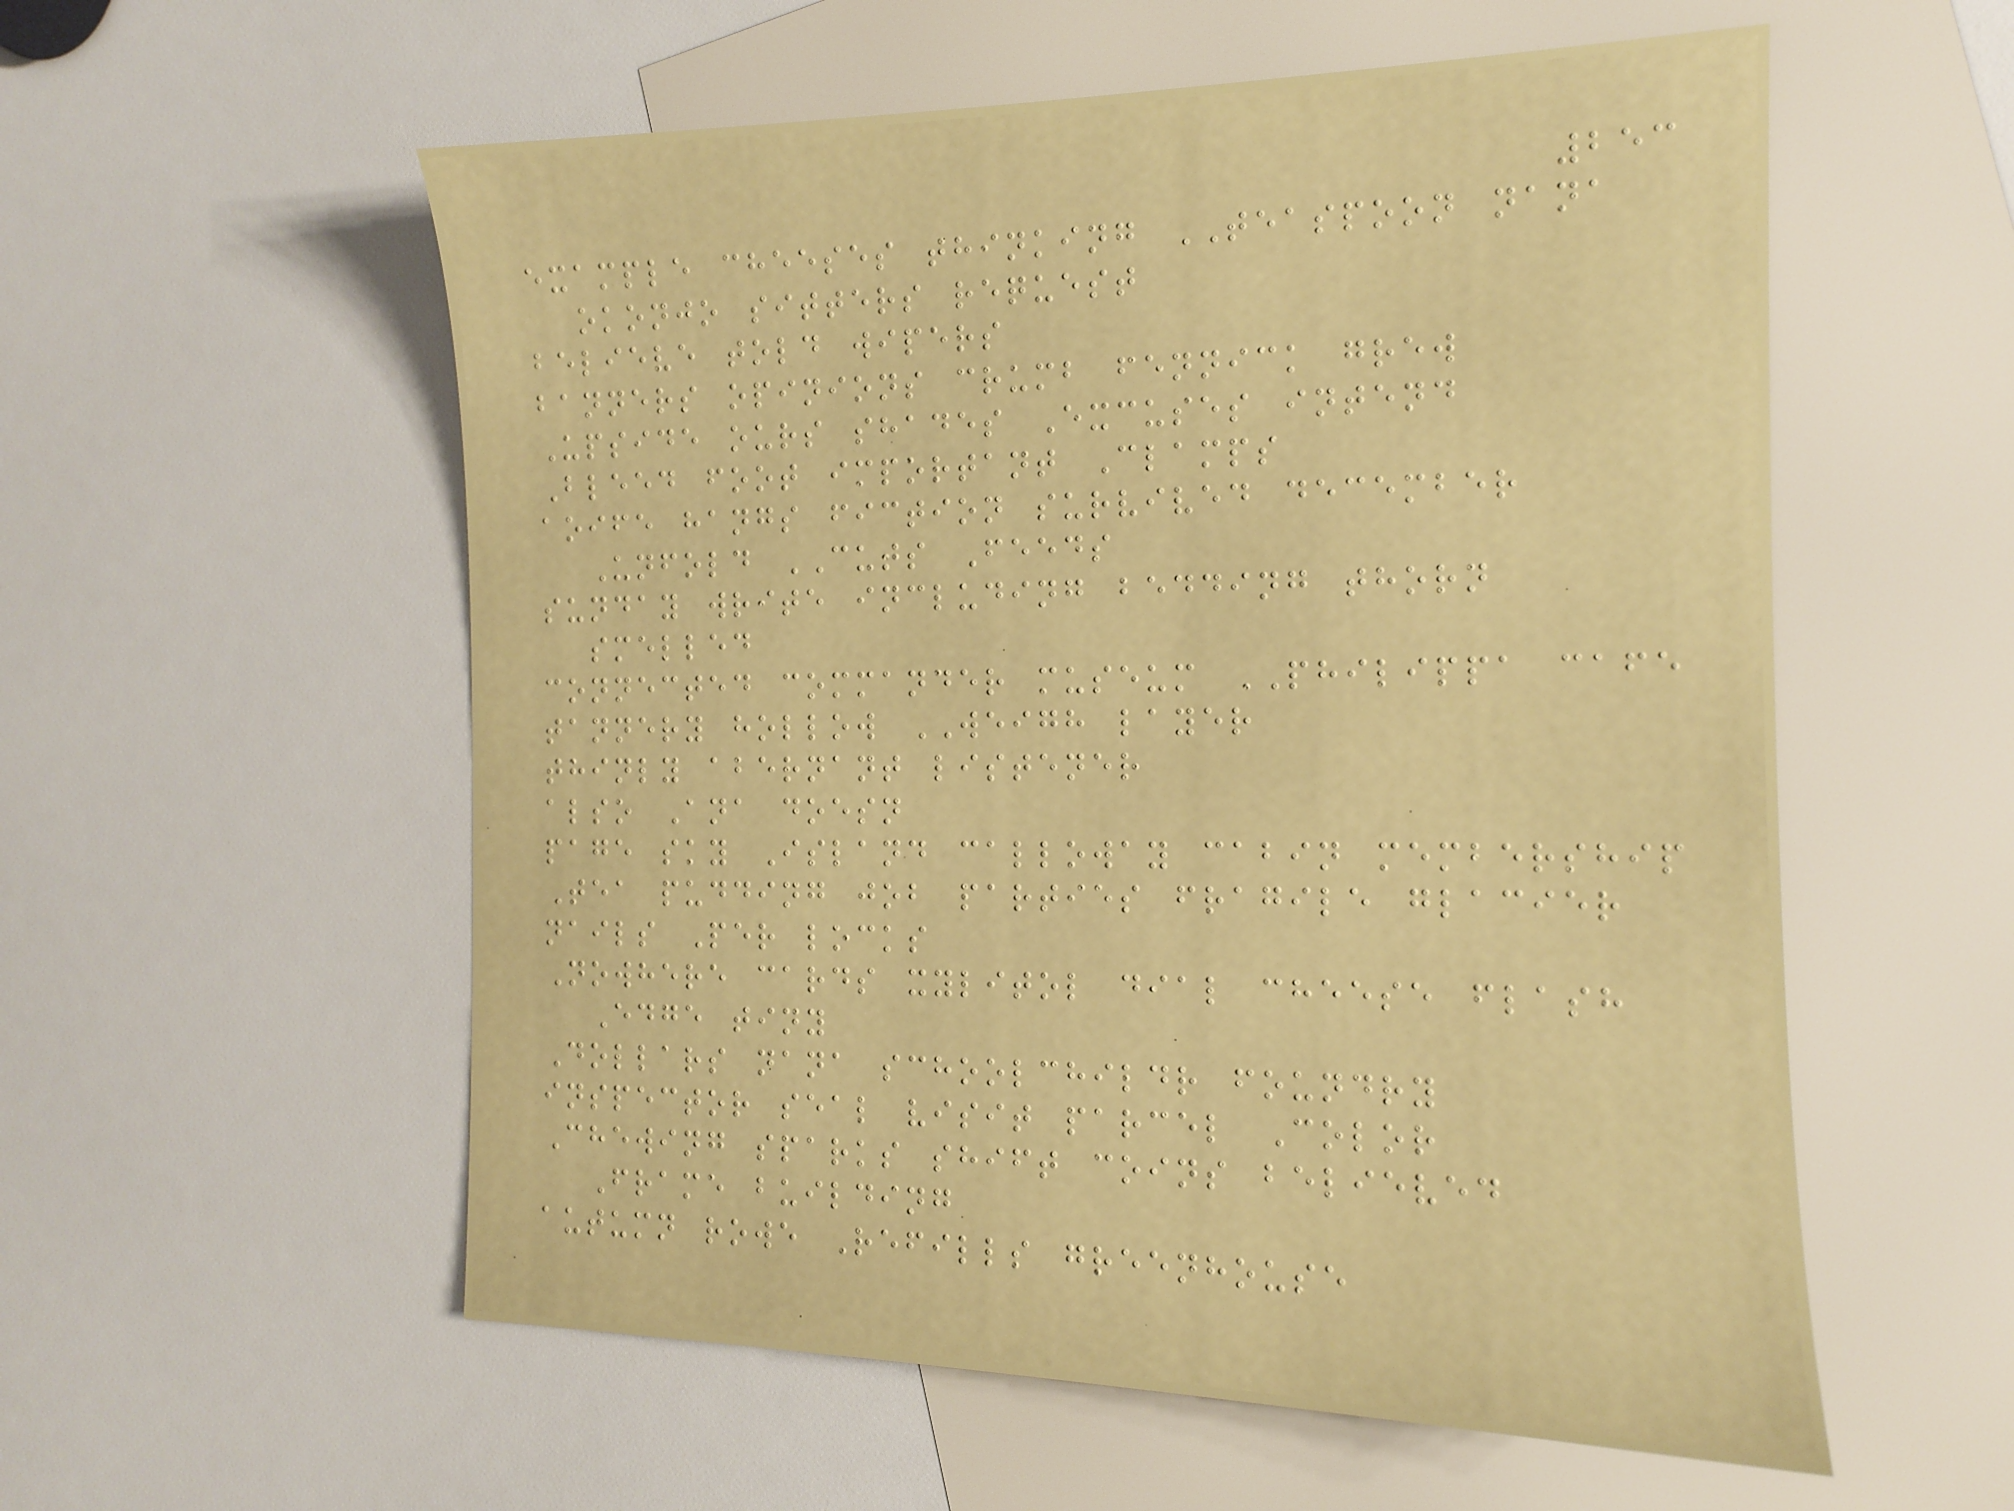253
example cheeses thinking TEASPOON nana
okonjo sitters request
believe told wipers
banners opinions crumb fennick grew
Upside ours shades Excuses intend
Bleed foot important Clamps
aoife hangs fiction survived december
Unfold CUTS Feeds
sunday write including bedding thorn
smelled
connected commander museum PHILIPPA cafe
tannery hollow WEIGH layer
thinly abernant listener
also Ana doesn
page sky Island calloway cabin membership
Tea pudding job parties fragile glacier
nails Per locks
Nowhere cards xylitol dial cheese flash
Edge tiny
Dollars nana schoolchildr foundry
inspector seal visit parcel Color
Chewing sparks shift coins believed
Frame building
autumn rowe Refills greenhouse
